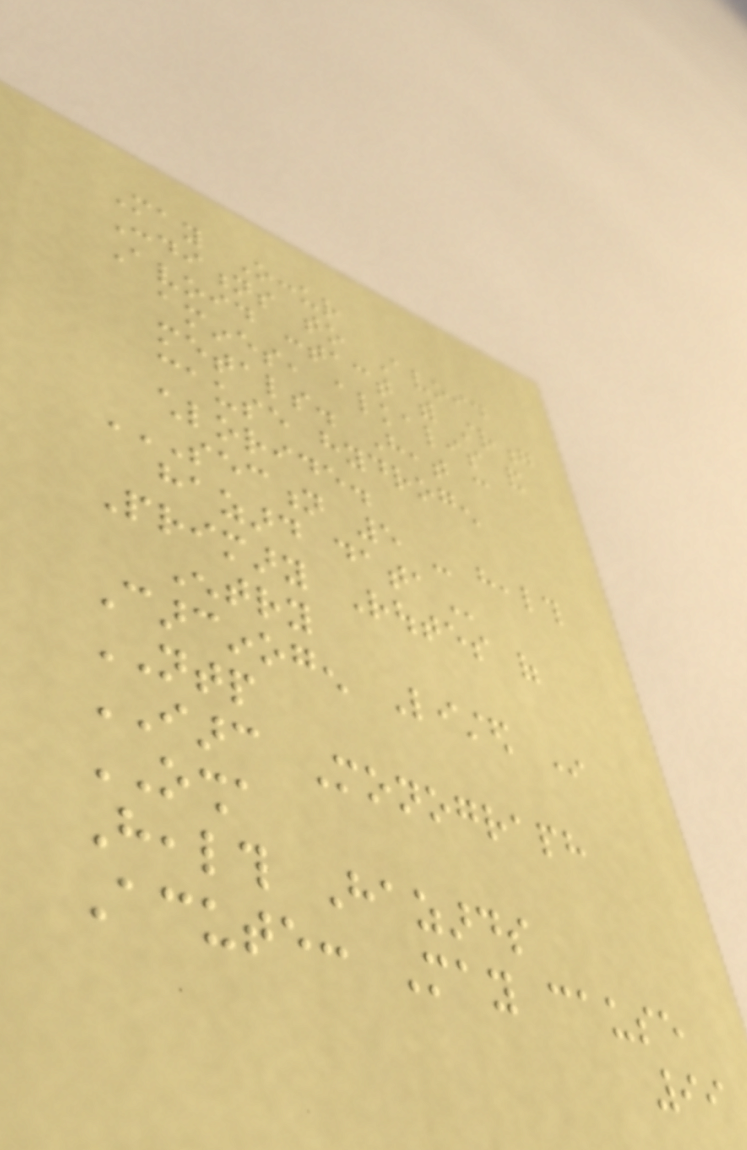May Occur
Conditions to Avoid
Avoid contact with strong
amines, alkalis and
metals. Heat can
cause hydrogen
chloride.
SECTION 5 - HEALTH
HAZARD DATA
Primary Routes of
Entry
Carcinogen Listed In
NTP
IARC Monograph
OSHA
Health Hazards
Acute: May cause
99
